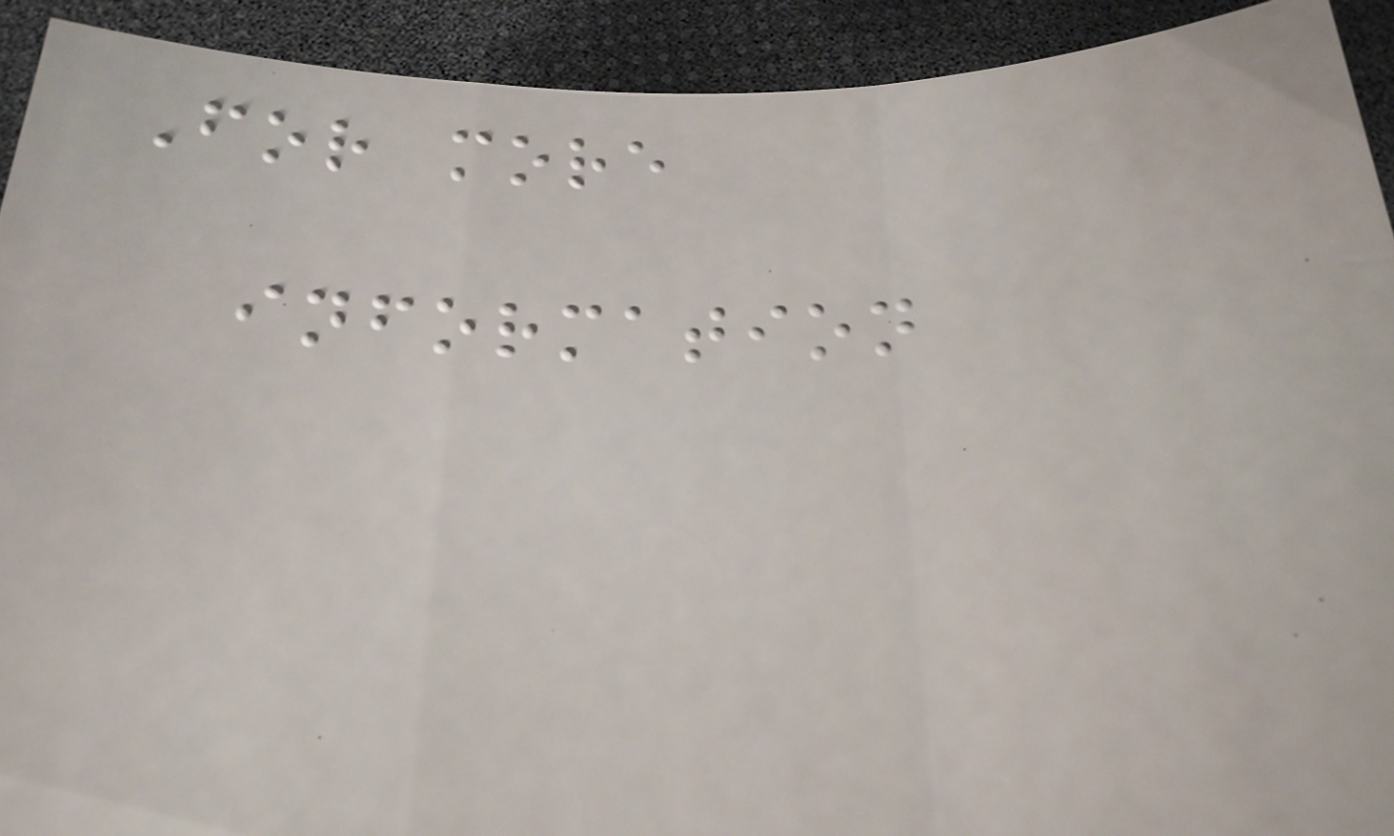For more
information
